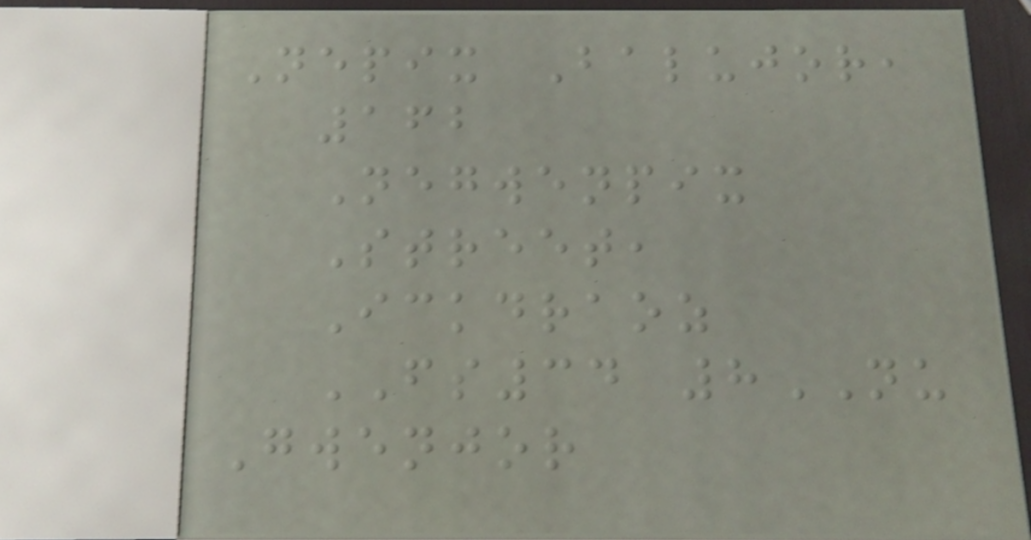Nepix Balujor,
162
Negwenpix
Street,
Ickdraoz
FS34 8NU
Gwenjor
